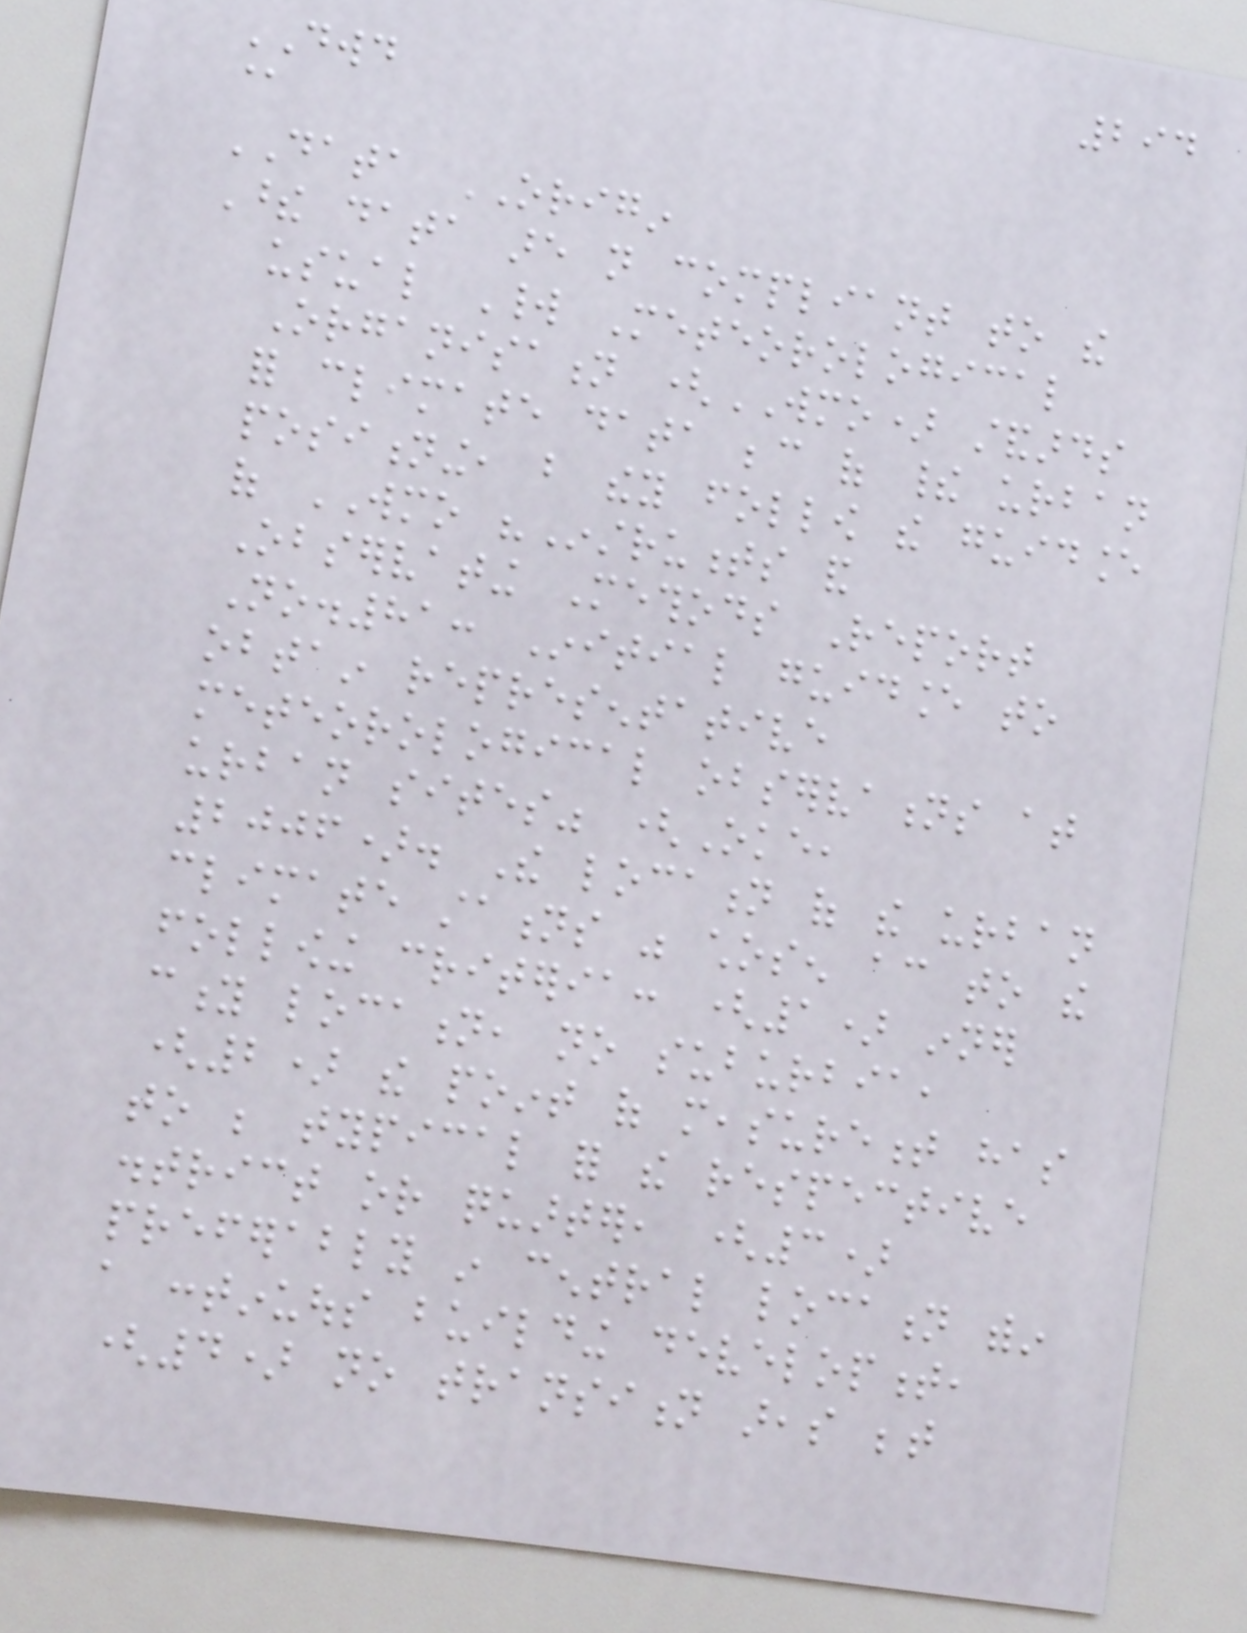294
DWD
@
DATA ORIGIN
These data are not compliant to the
usual World Meteorological
Organisation (WMO) standards
for climate data because of their urban
positioning, but they follow the guidance
of WMO "Instruments and
Observating Methods Report
No.81: Initial guidance to
obtain representative
meteorological observations at
urban sites" (Oke,
2006). The location of the urban
climate stations was chosen according to the
following criteria: (1) inner
city location, no suburbia,
(2) the point of measurement has
to be typical for the respective
district or quarter, (3)
preferably in central location within
a continuous building development,
(4) no transition areas between
